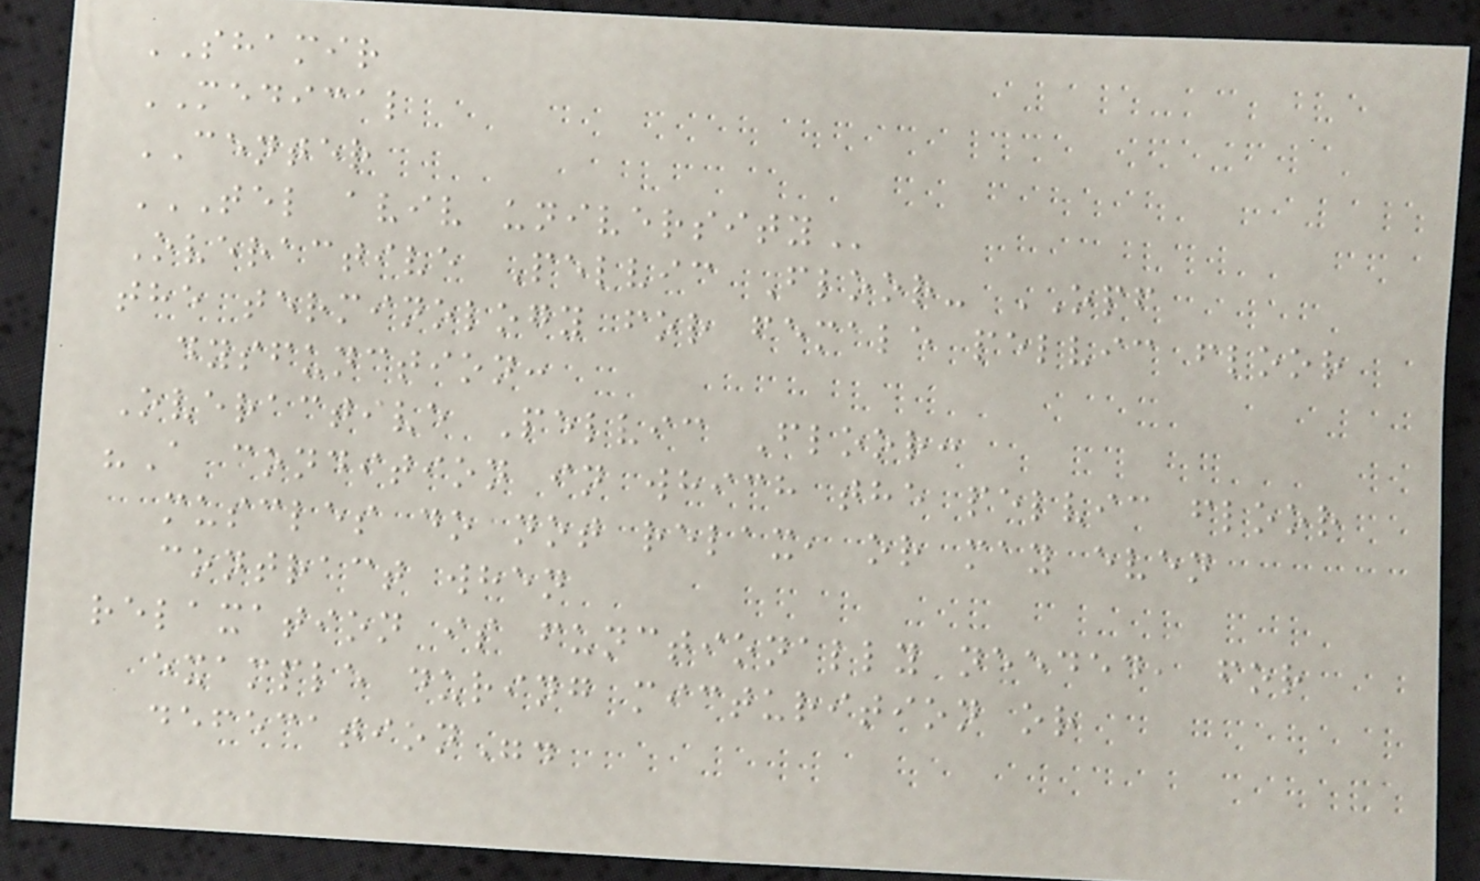SHAMIR
MEDICAL
CENTER
TEL AVIV UNIVERSITY
Overactive Pelvic Floor- OPF
the terminology for female pelvic floor
dysfunction:
Overactive Pelvic Floor:
"A condition in which the pelvic floor
muscles do not relax, or may even
contract when
relaxation is functionally needed, for
example during micturition or
defecation".
